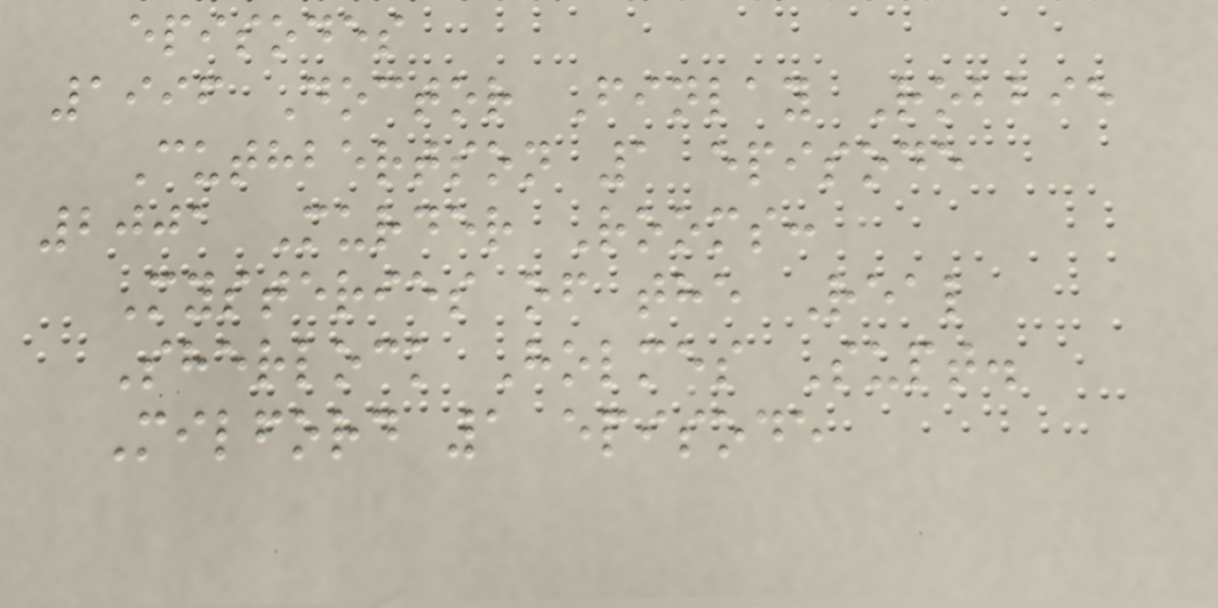episodes
1996 Doctor Finlay Robbie
Cuthbertson 1 episode
2001 Murder Rooms:
Mysteries of the Real
Sherlock Holmes Supt.
Milford 1 episode
